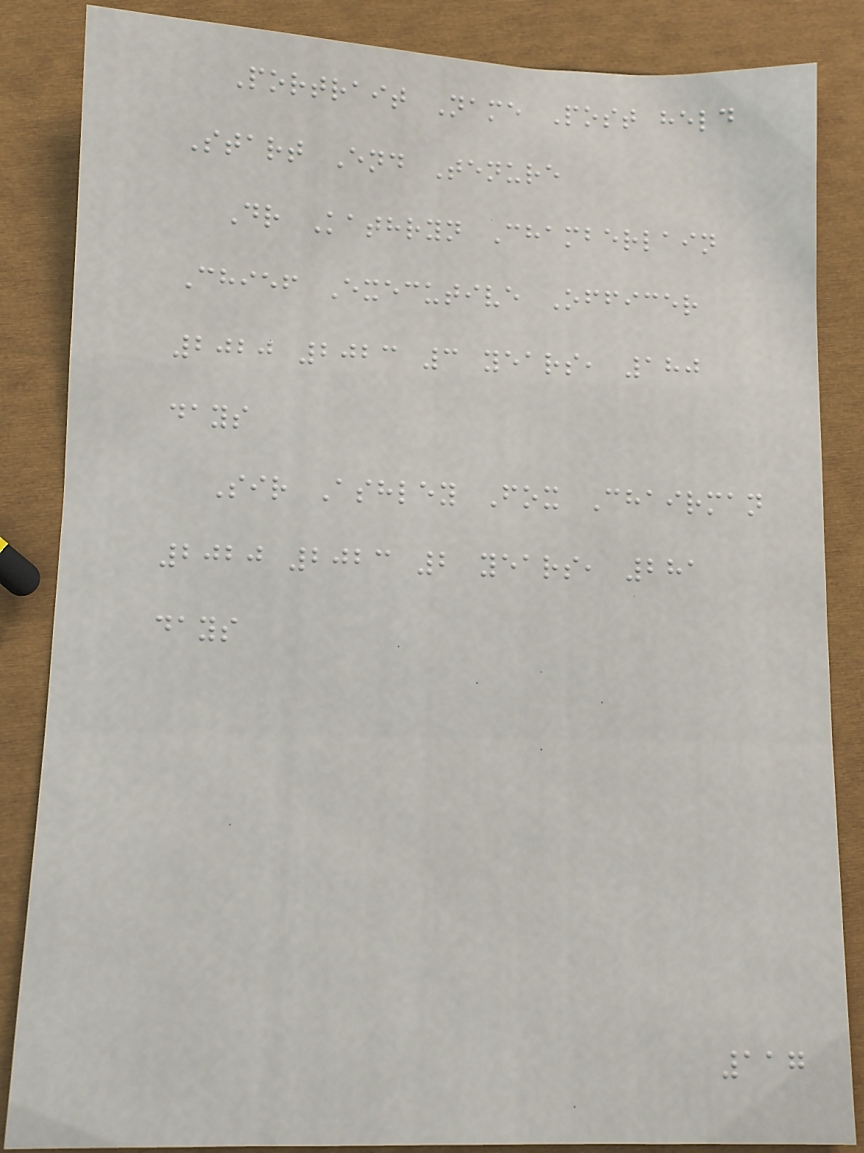Portrait Name Post held
Start End Tenure
Dr Kathryn Chamberlain
Chief Executive Officer
2020 2023 3 years, 180
days
Sir Ashley Fox Chairman
2020 2023 2 years, 281
days
117
